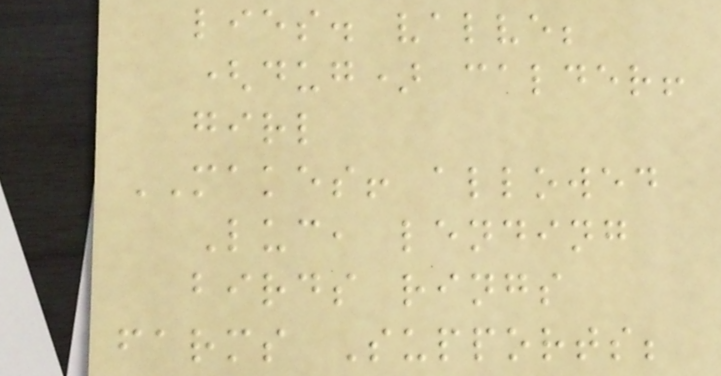lies. valve;
(dug) calder!
girl
MAKES! allowed
Luc, lending
birds rings
farms Supports;
